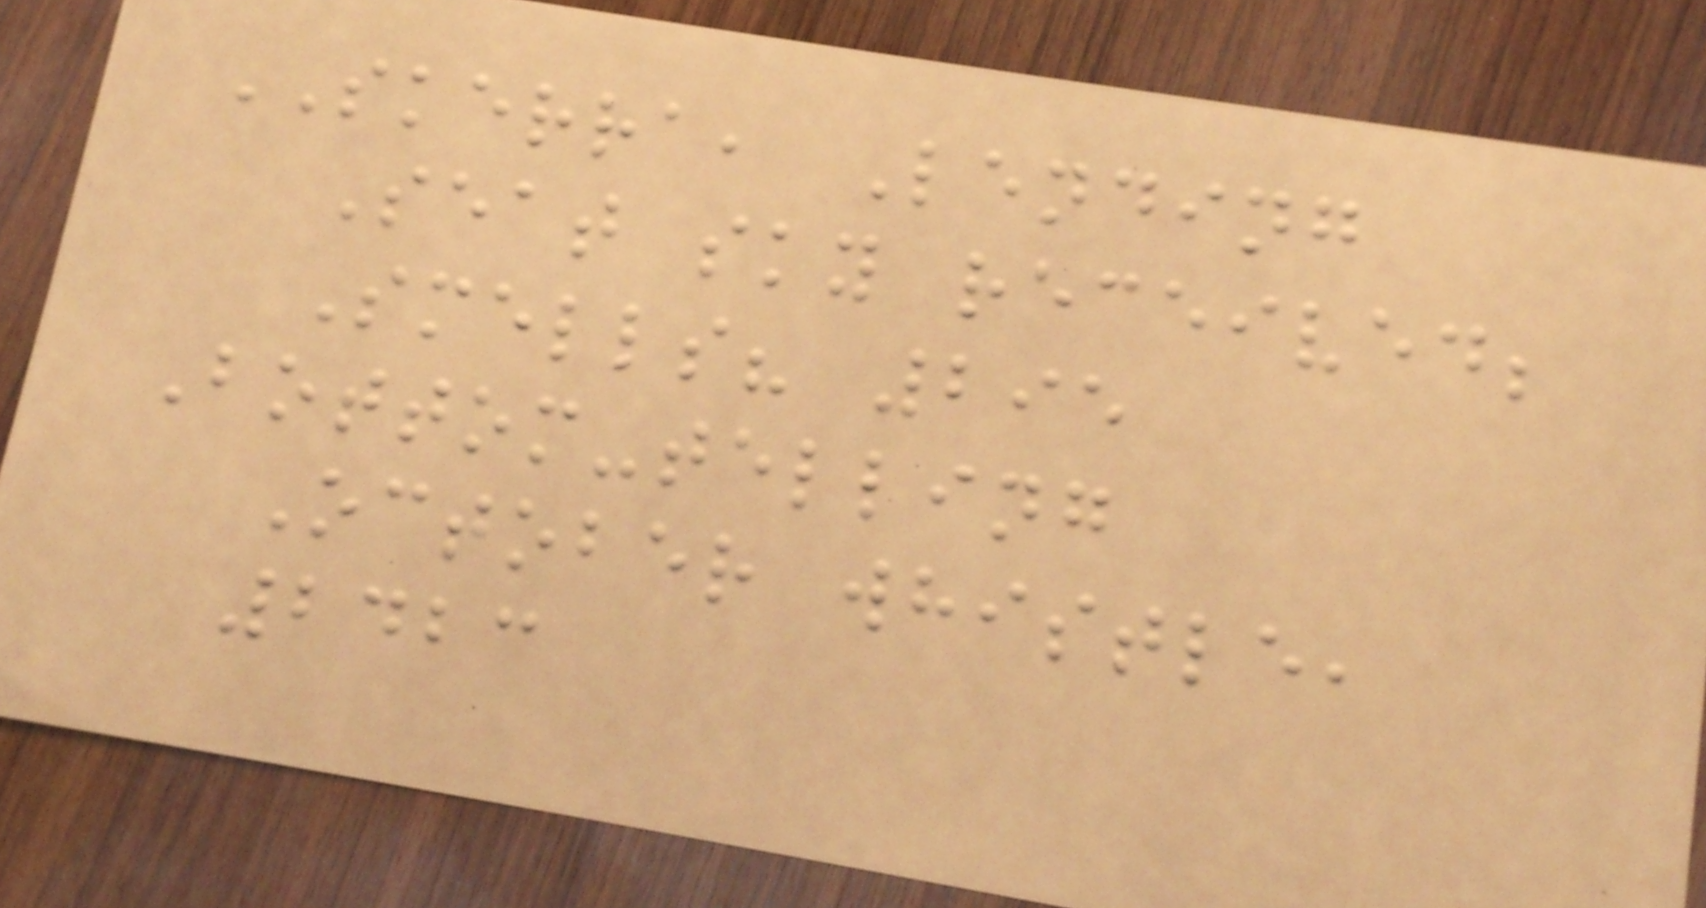SKERRA, Lending
Seat sky received;
Smells? 295
Bottom-telling
October whistle,
2423
